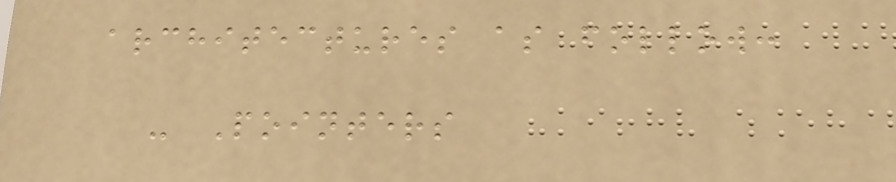architectures as follow:
- Pointers
